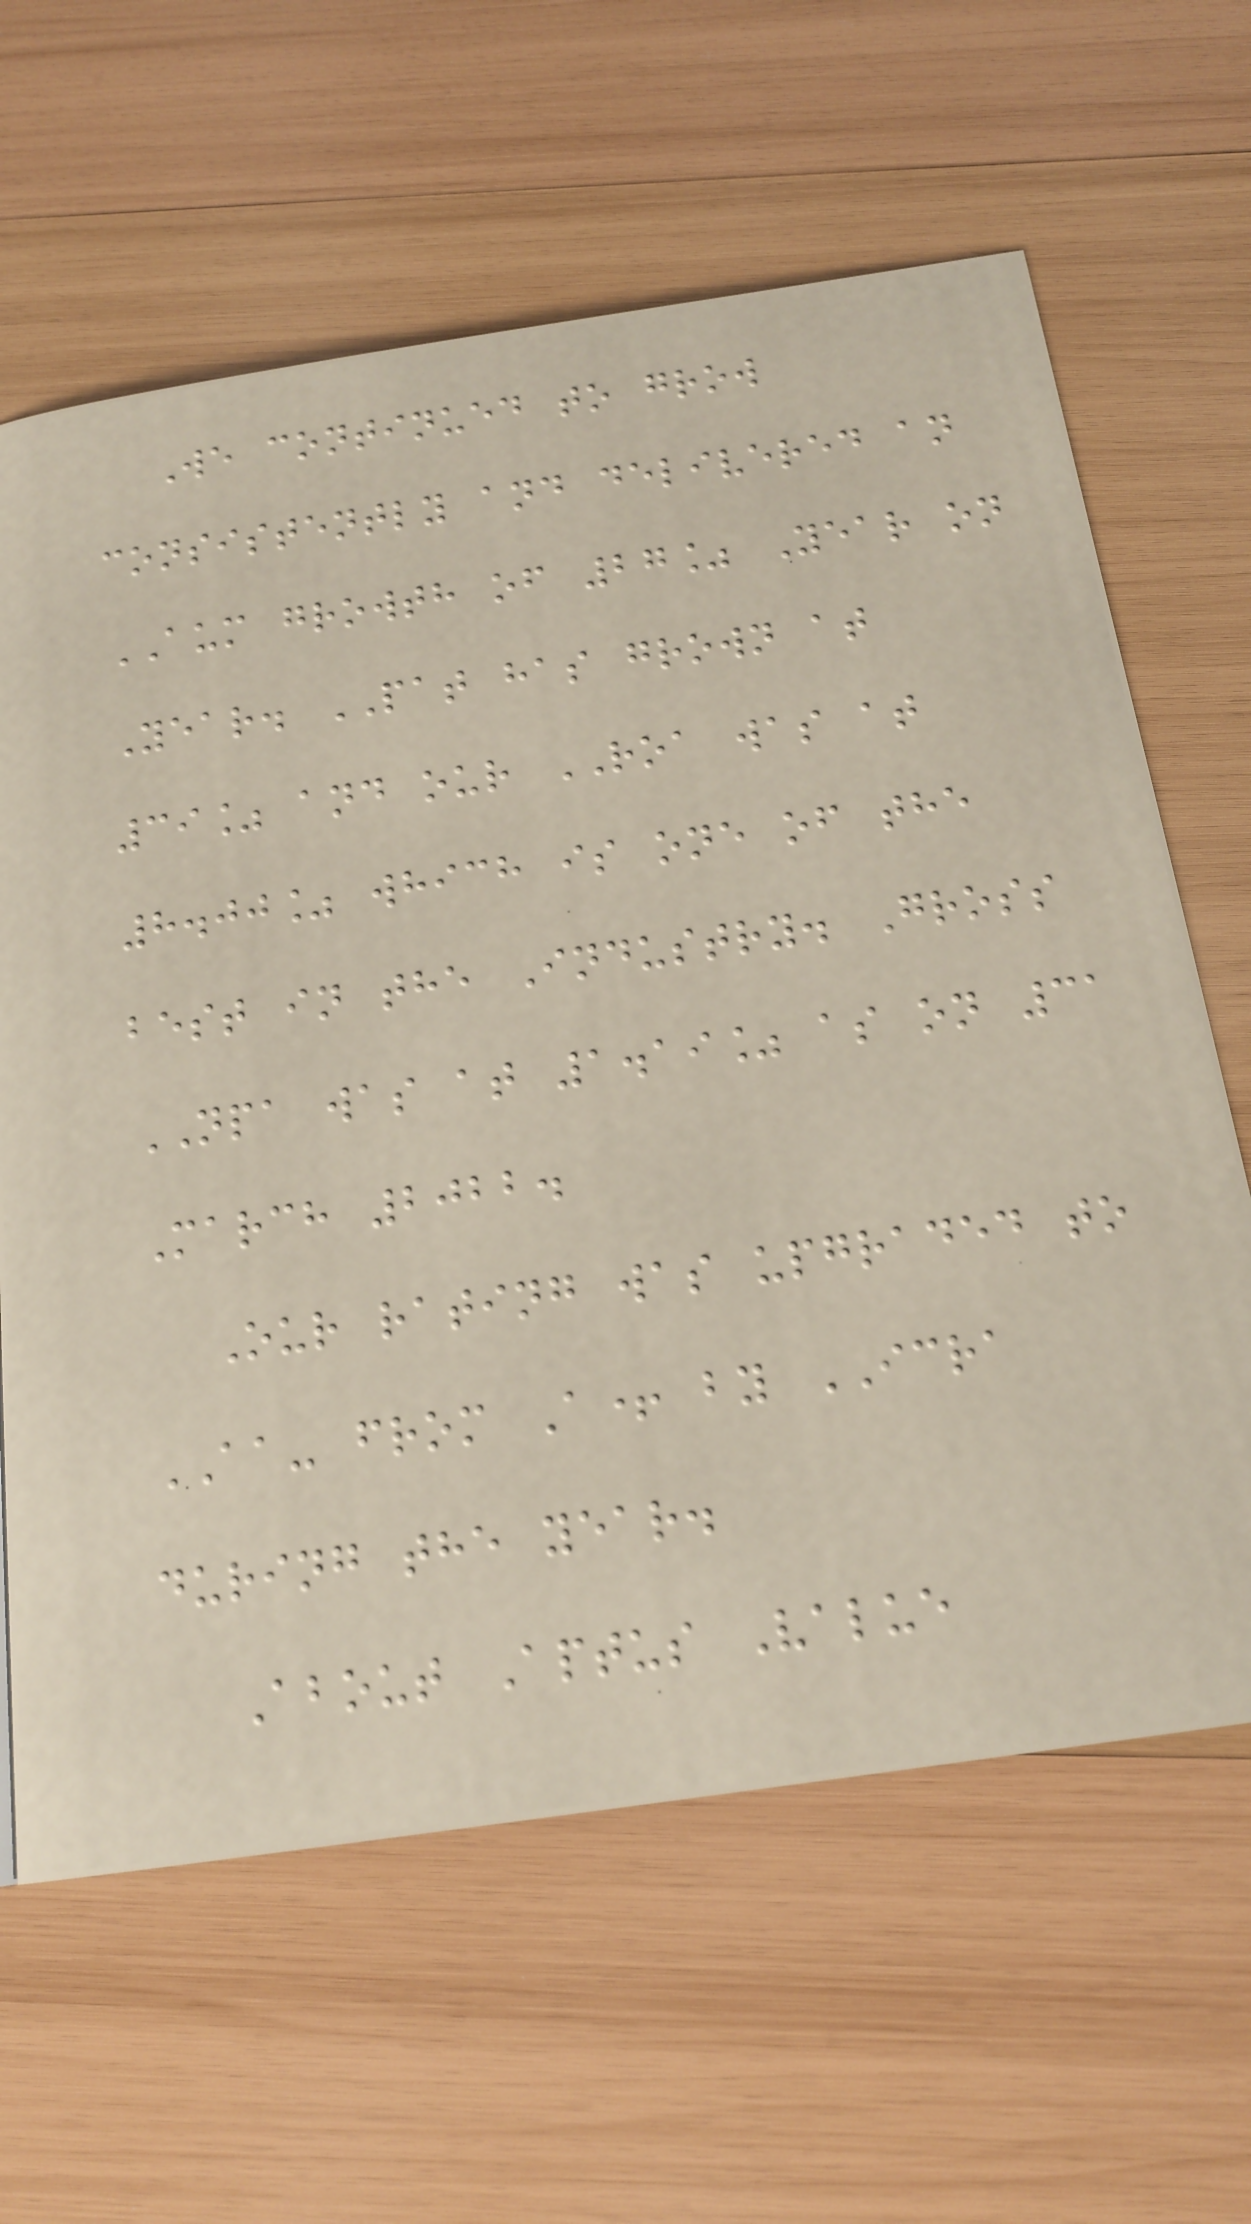We continued to grow
consistently and delivered an
AUM growth of 27% Year on
Year. PAT has grown at
39% and our ROA was at
8.00% which is one of the
best in the Industry. Gross
NPA was at 1.19% as on 31
March 2022.
Our rating was upgraded to
AA- from A+ by ICRA
during the year.
About Aptus Value
